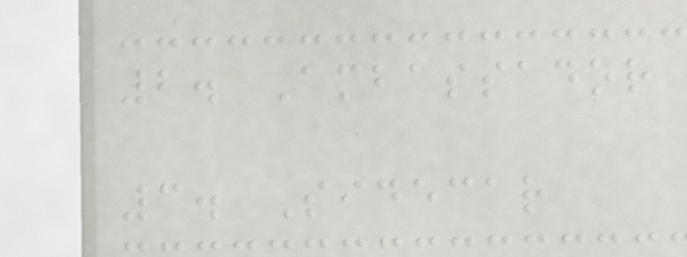2. Ambassador
3. Sidecar
